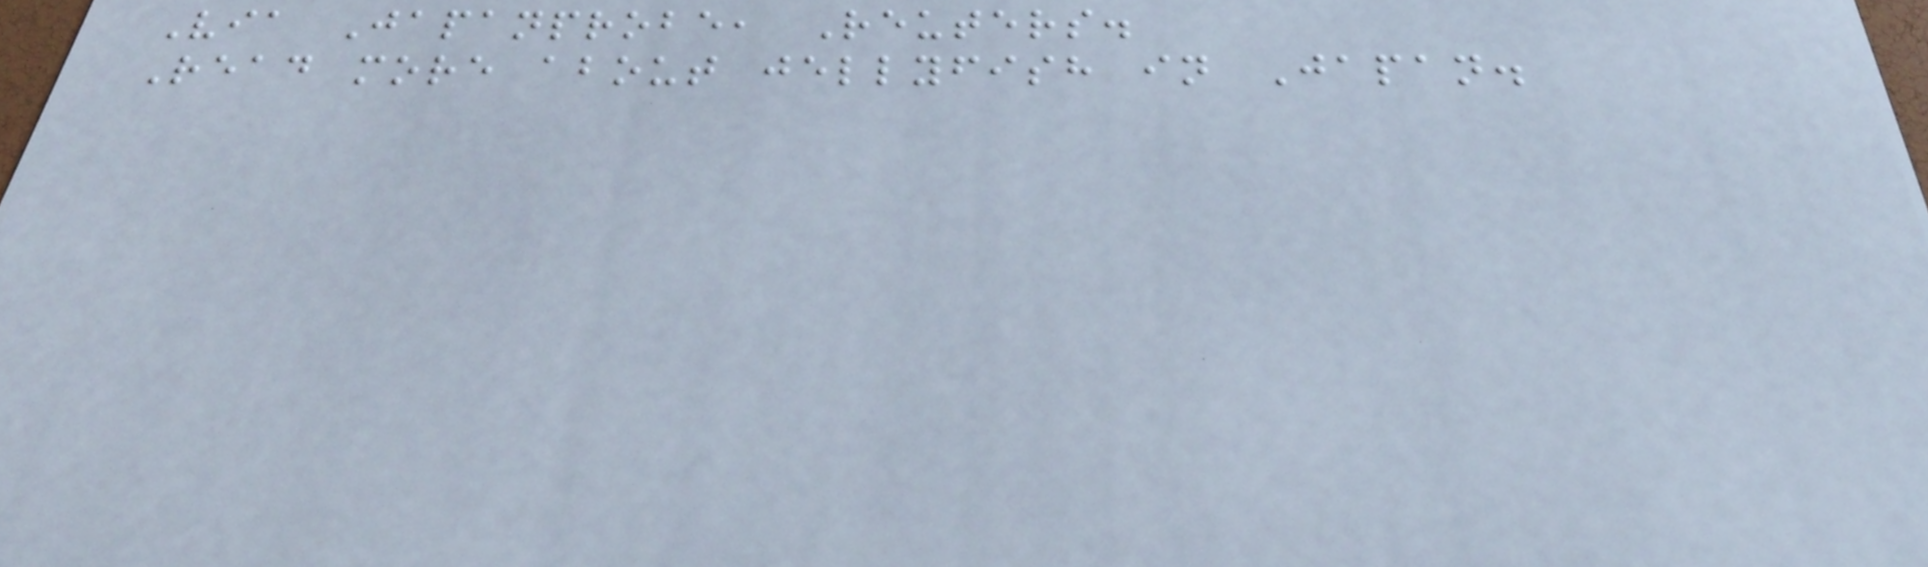Via Japanprobe, Reuters.
Read more about jellyfish in Japan.
